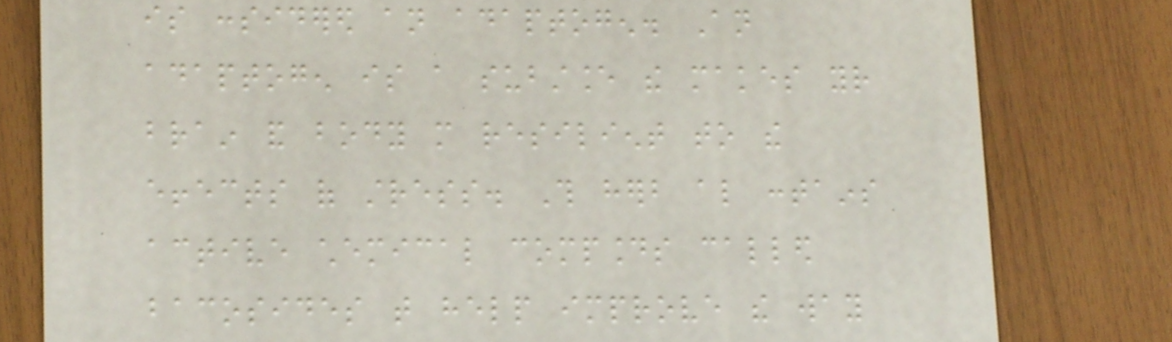is considered an adaptogen. An
adaptogen is a substance the makes your
brain and body more resilient to the
effects of stress. This herb also contains
active chemical compounds called
bacosides that help improve the way
